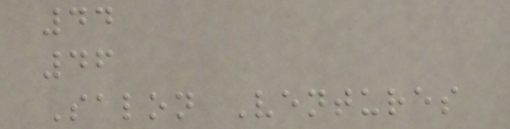44
46
Salon Ventures
